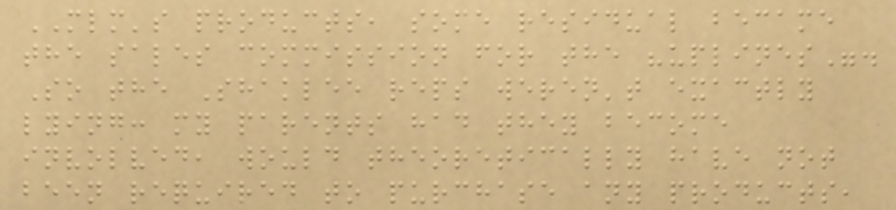MLM's products, some residual became
the sales commission for the "uplines".
So the Shaklee reps weren't exactly
lying: my parents had they become
involved, would theoretically have not
been required to purchase any products,
